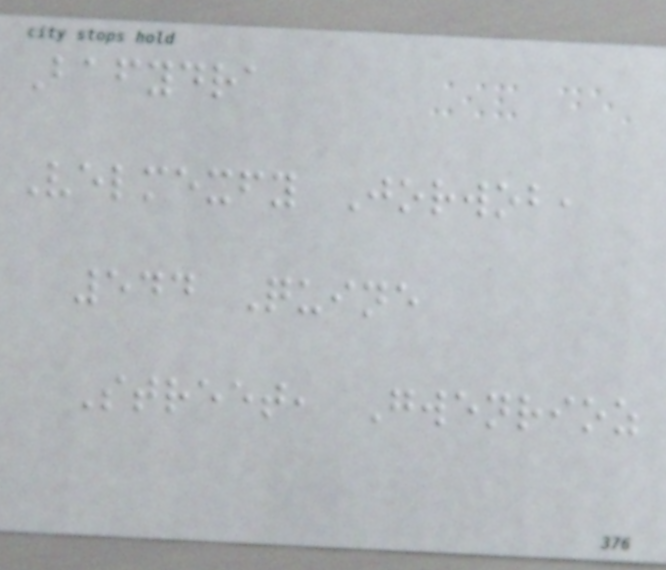Bafydra
Velmexfy Jorwob,
544 Quine
Street, Gwenrioz
